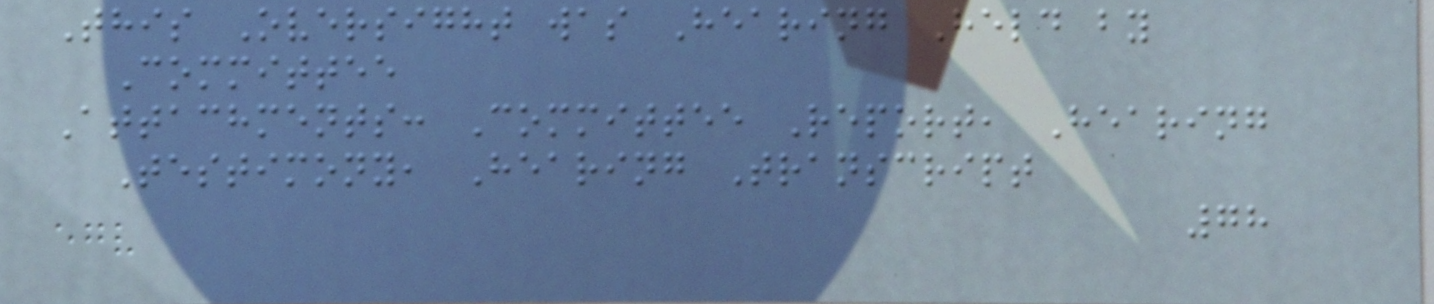This Oversight was Hearing Held by
Committee
Attachments: Committee Report, Hearing
Testimony, Hearing Transcript
78
